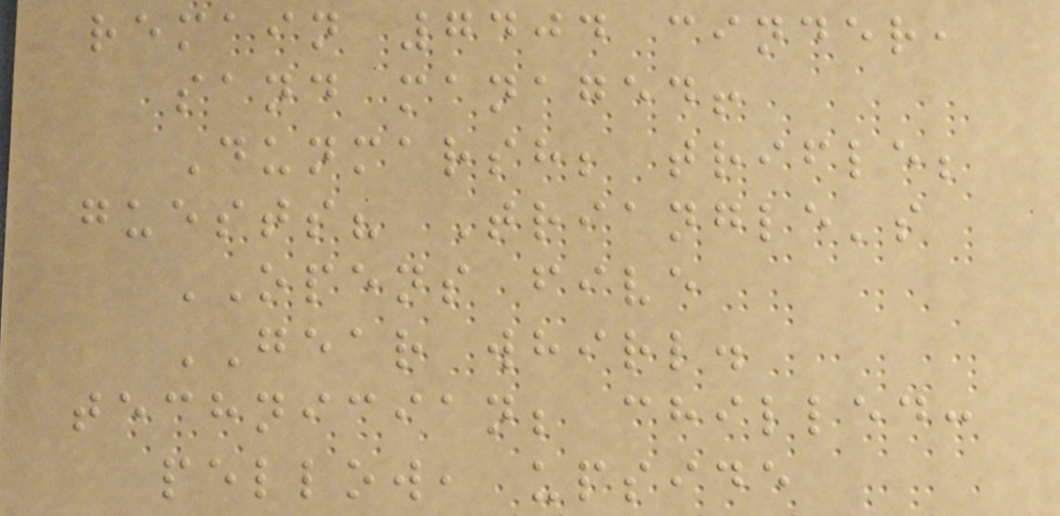remain 7404 cinder,
sand managed!
Dunmarsh; trifle;
guests? Triangle's
OPENS five
GEAR whirl.
technician; chilled:
pellow, upside
